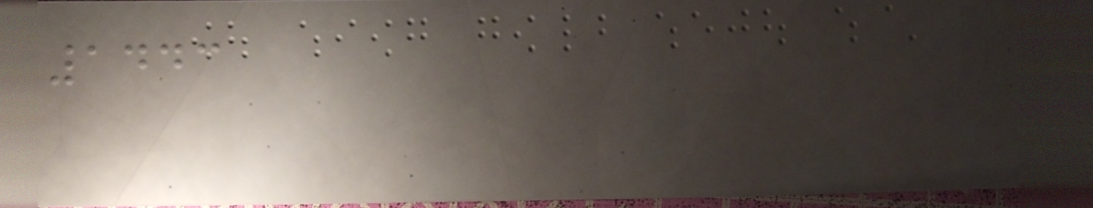1443
